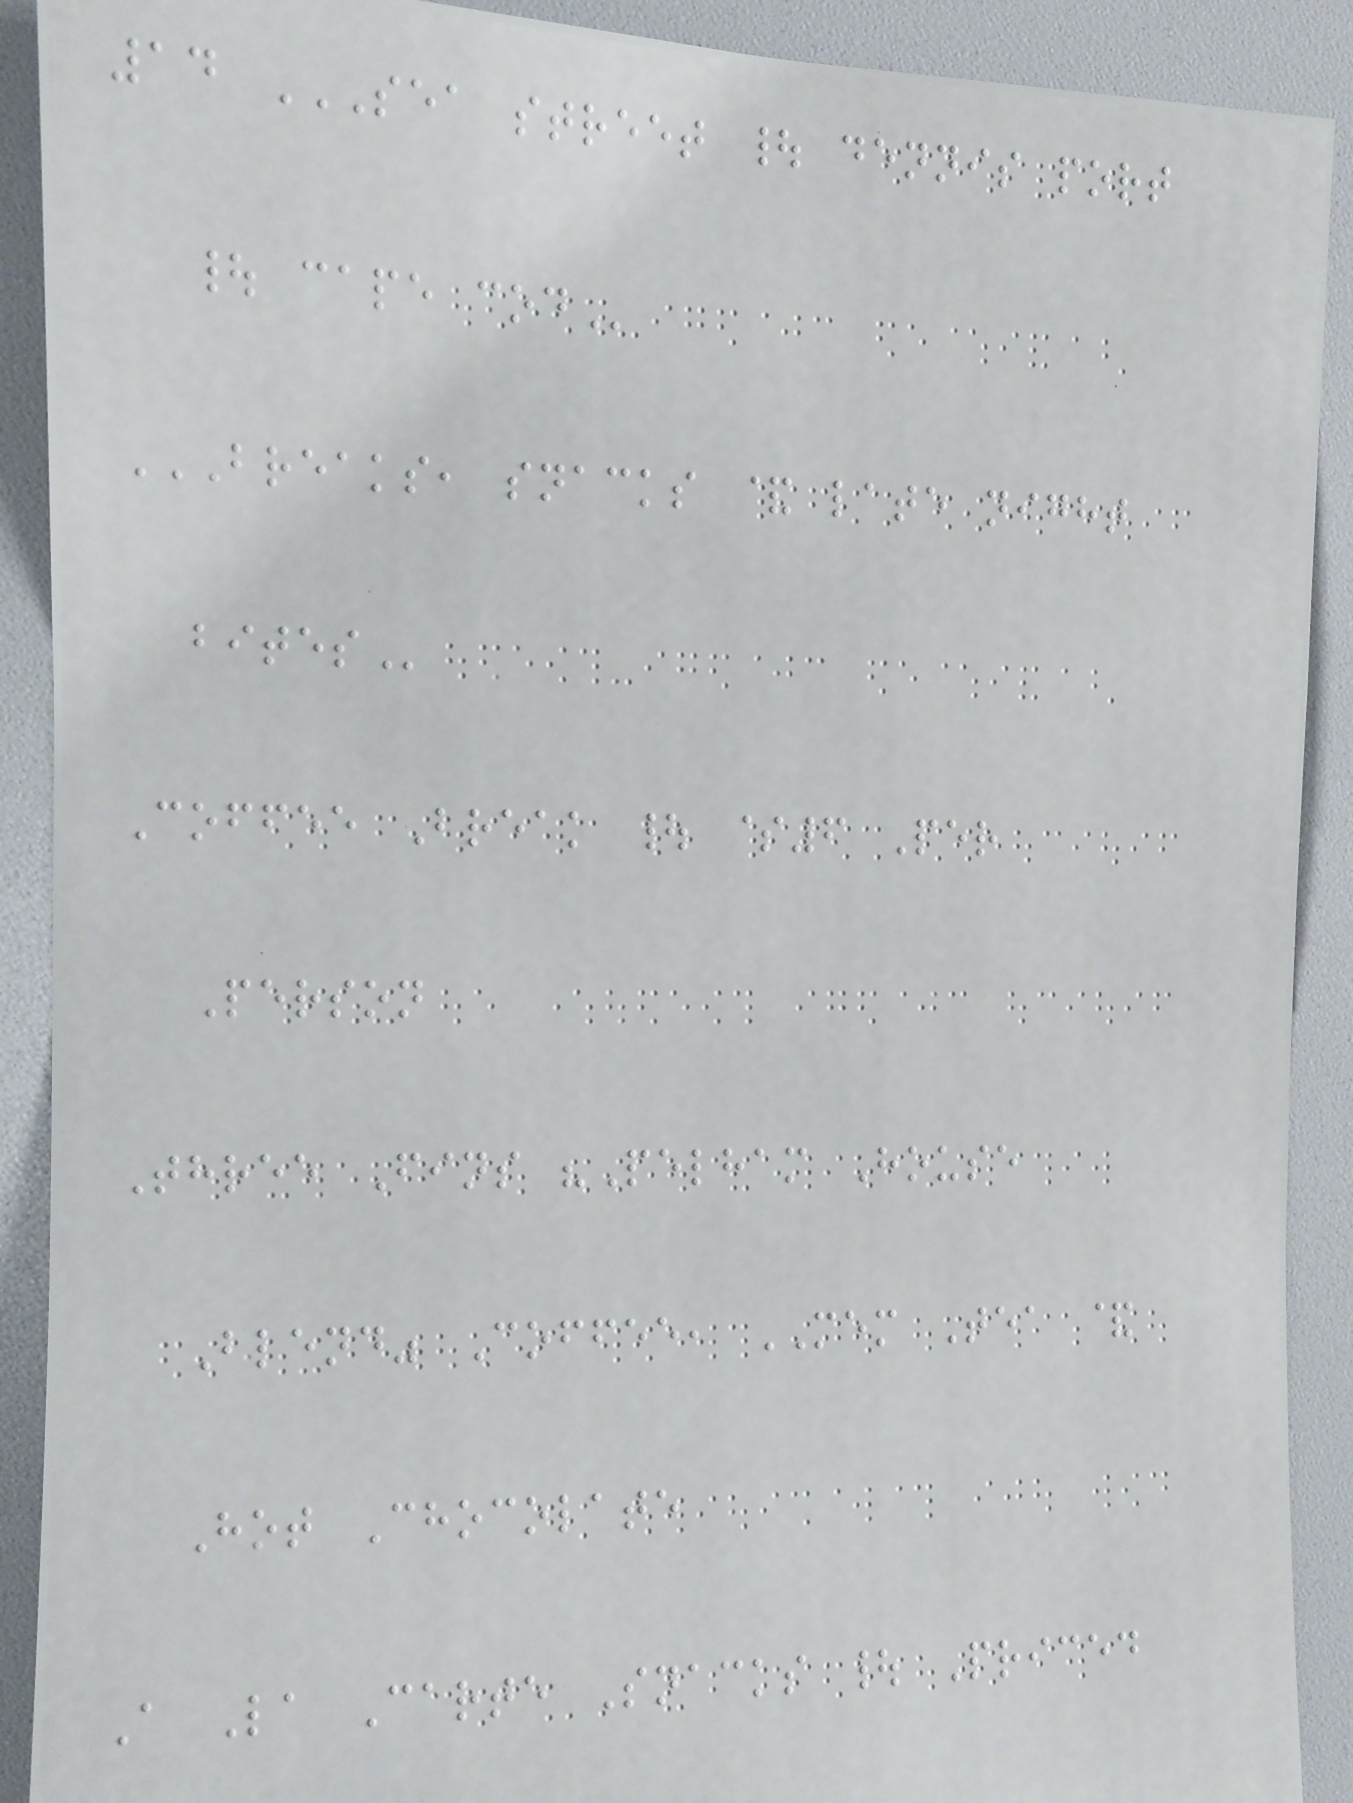14 SEA STREET | DENNIS PORT
| CAPE COD
BREAKS, SNACKS & LATE NIGHT
BITES
Coffee Break | $6 Per
Person
Three Fins "Pelham House
Blend" Coffee, MEM Tea &
Hot Chocolate
A La Carte Snacks | Priced
